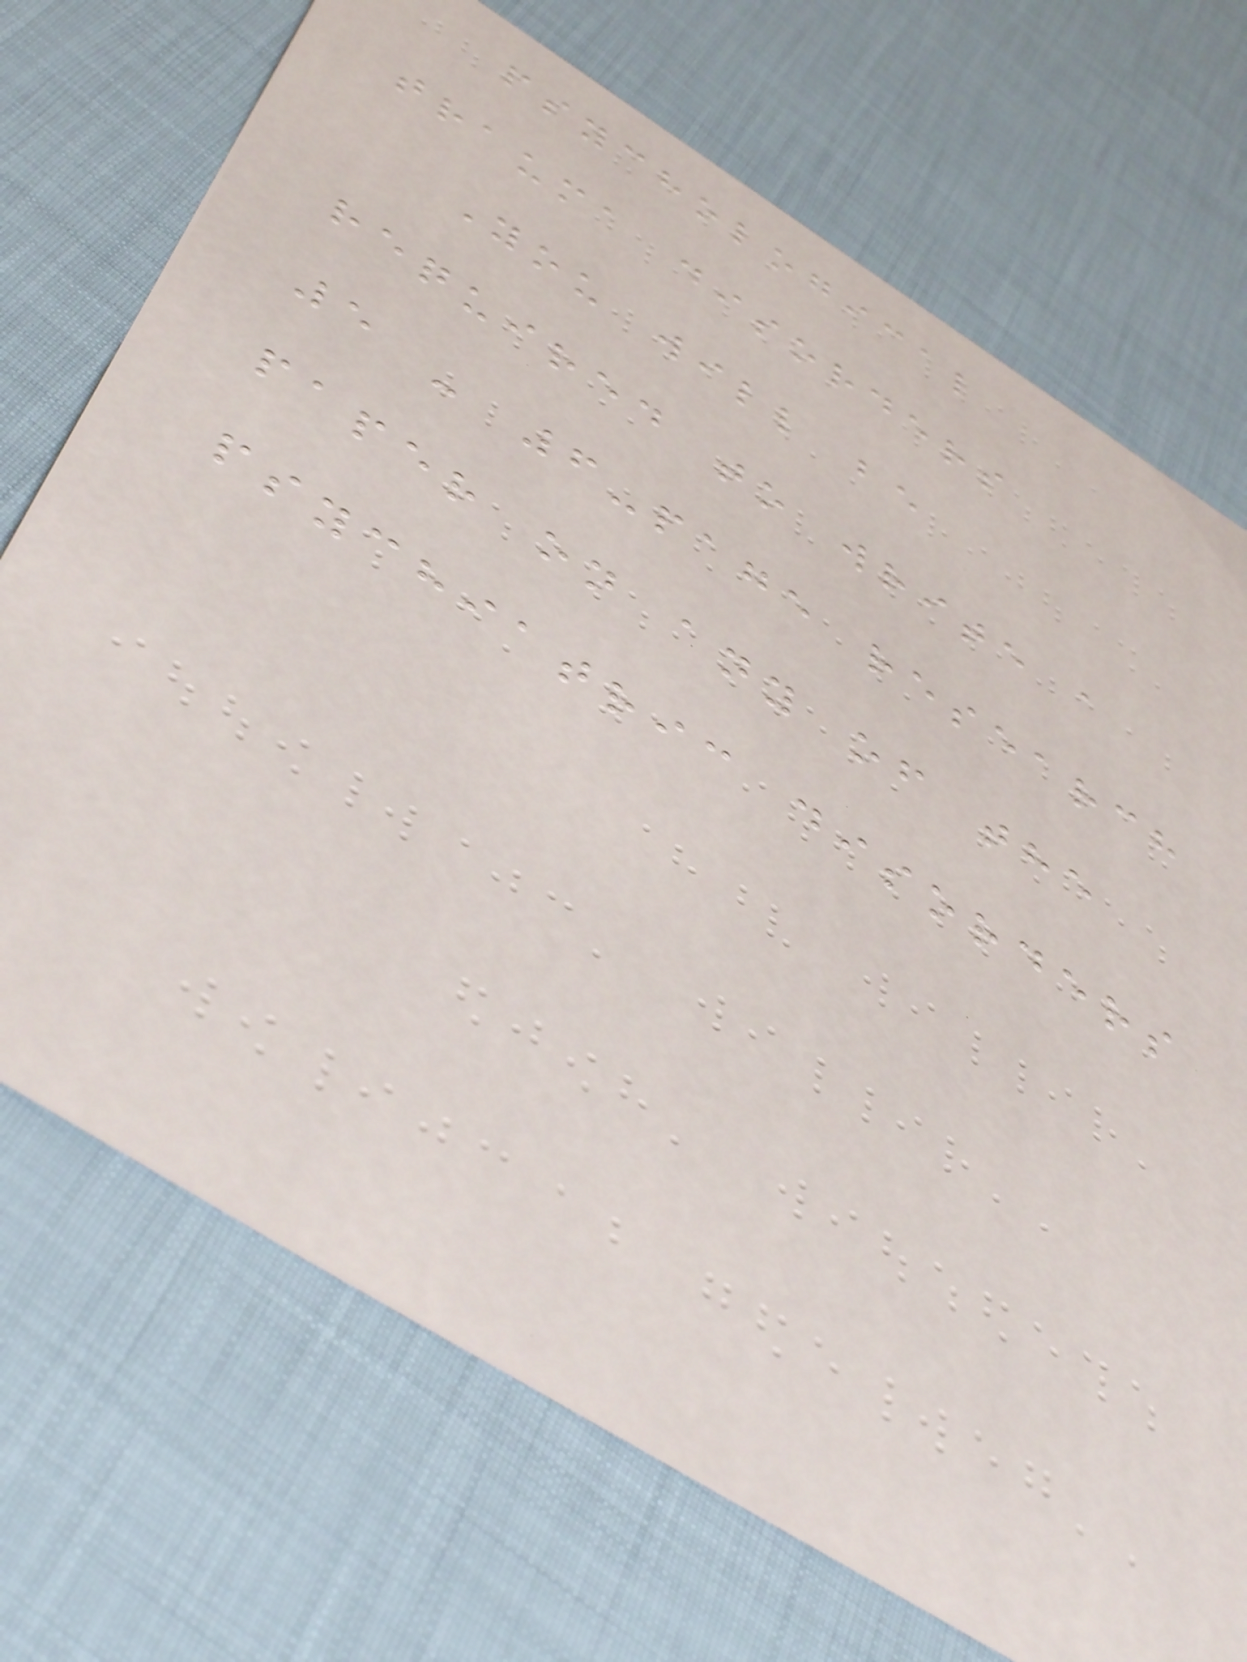psychological
trauma disorders
You will be
required to write a
5 - 6-page research
paper on any of the
psychiatric disorders
